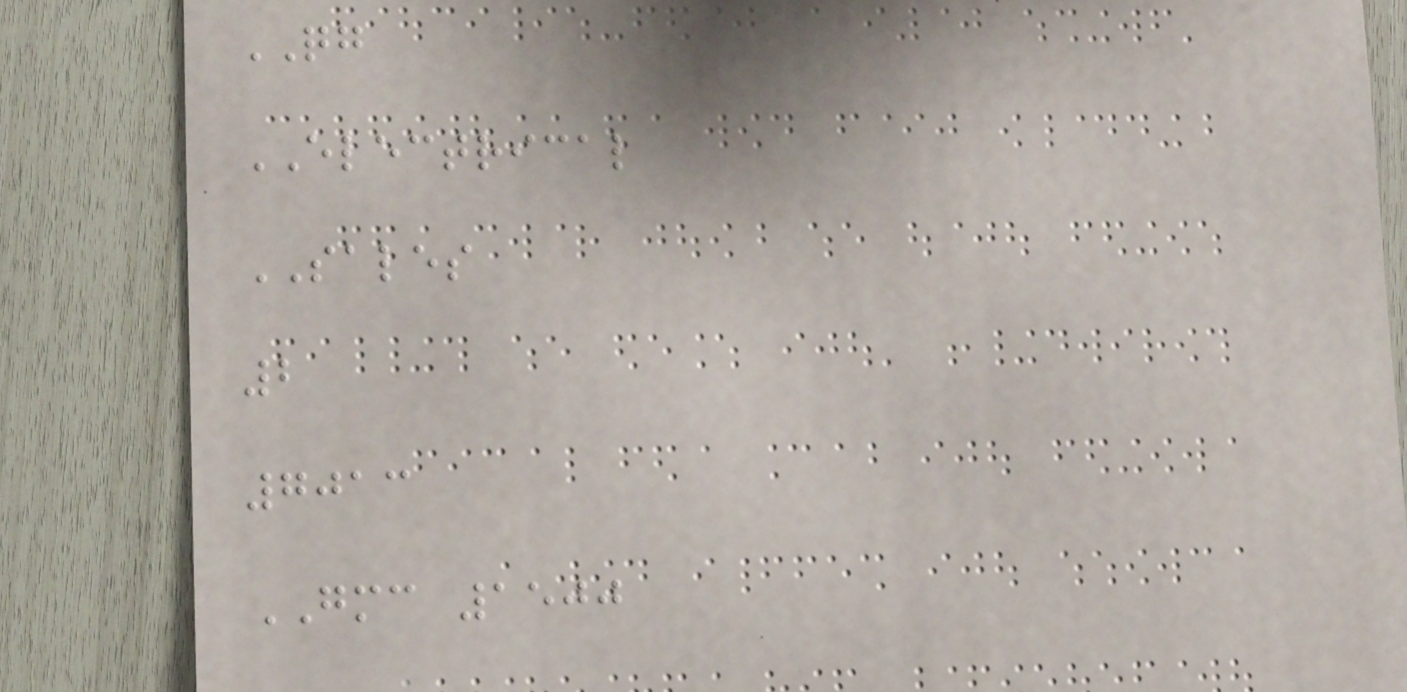QG
ELECTRICAL
SALES
2
7013
GMC 1500
